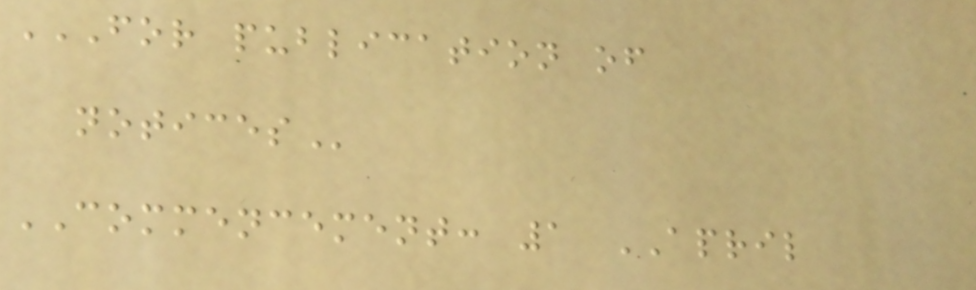FOR PUBLICATION OF
NOTICES
COMMENCEMENT: 1 APRIL
